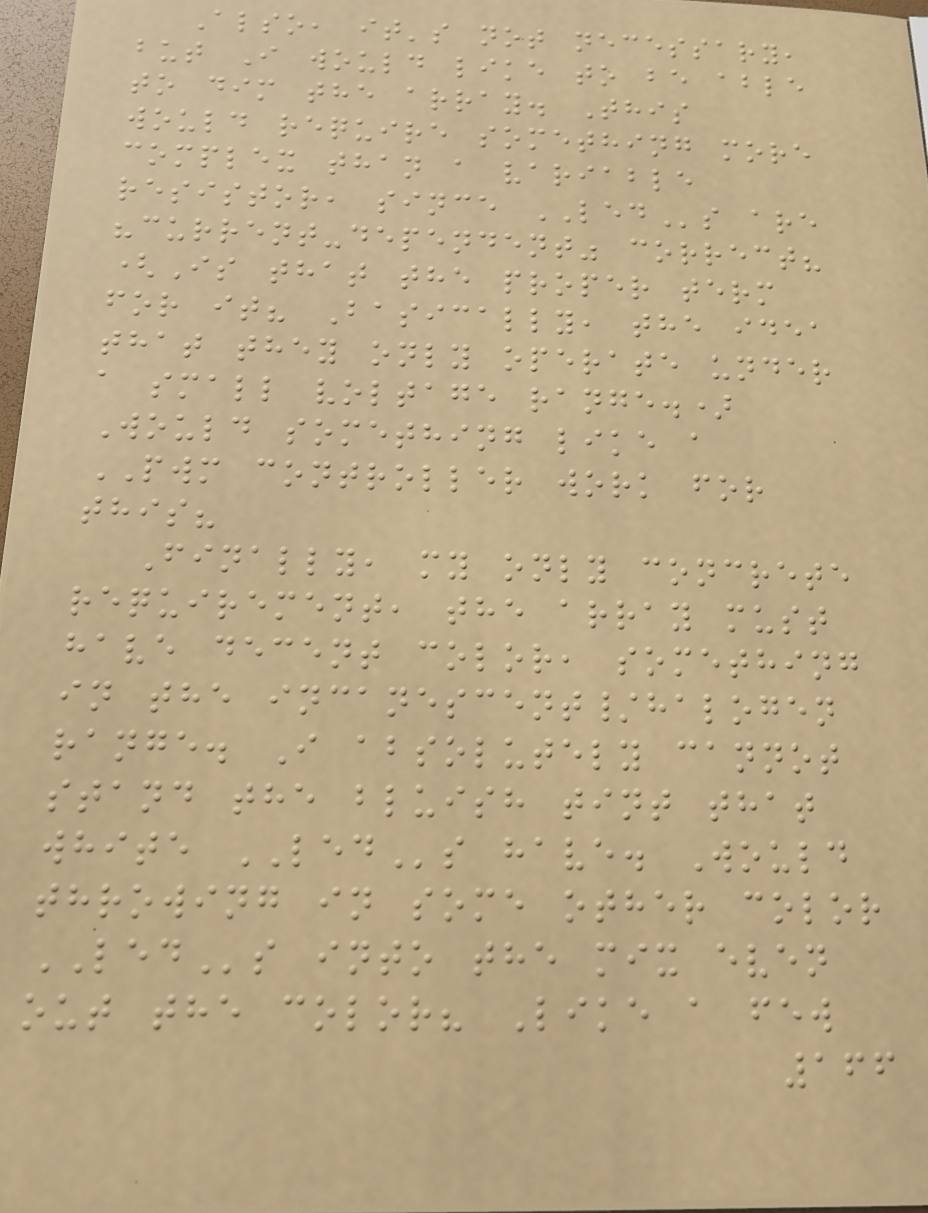Also, it's not necessary,
but I would like to be able
to dim the array. This
would require something more
complex than a variable
resistor, since LEDs are
"current-dependent" correct?
(Is that the proper term
for it? Basically, the idea
that they only operate under
a small voltage range.)
Would something like a
PWM controller work for
this?
Finally, my only concrete
requirement, the array must
have decent color, something
in the incanescent/halogen
range. I absolutely cannot
stand the bluish tint that
white LEDs have. Would
throwing in some other color
LEDs into the mix even
out the color? Like a few
166
